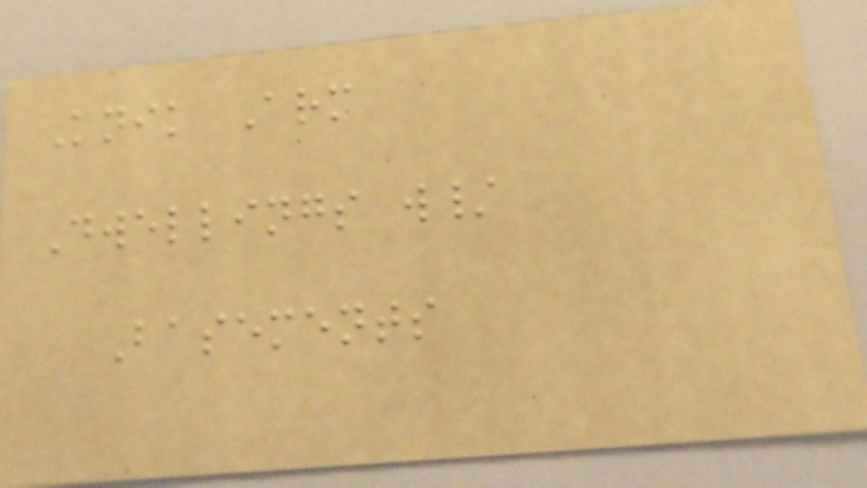Knik Arm
Dwellings w/
Basements
